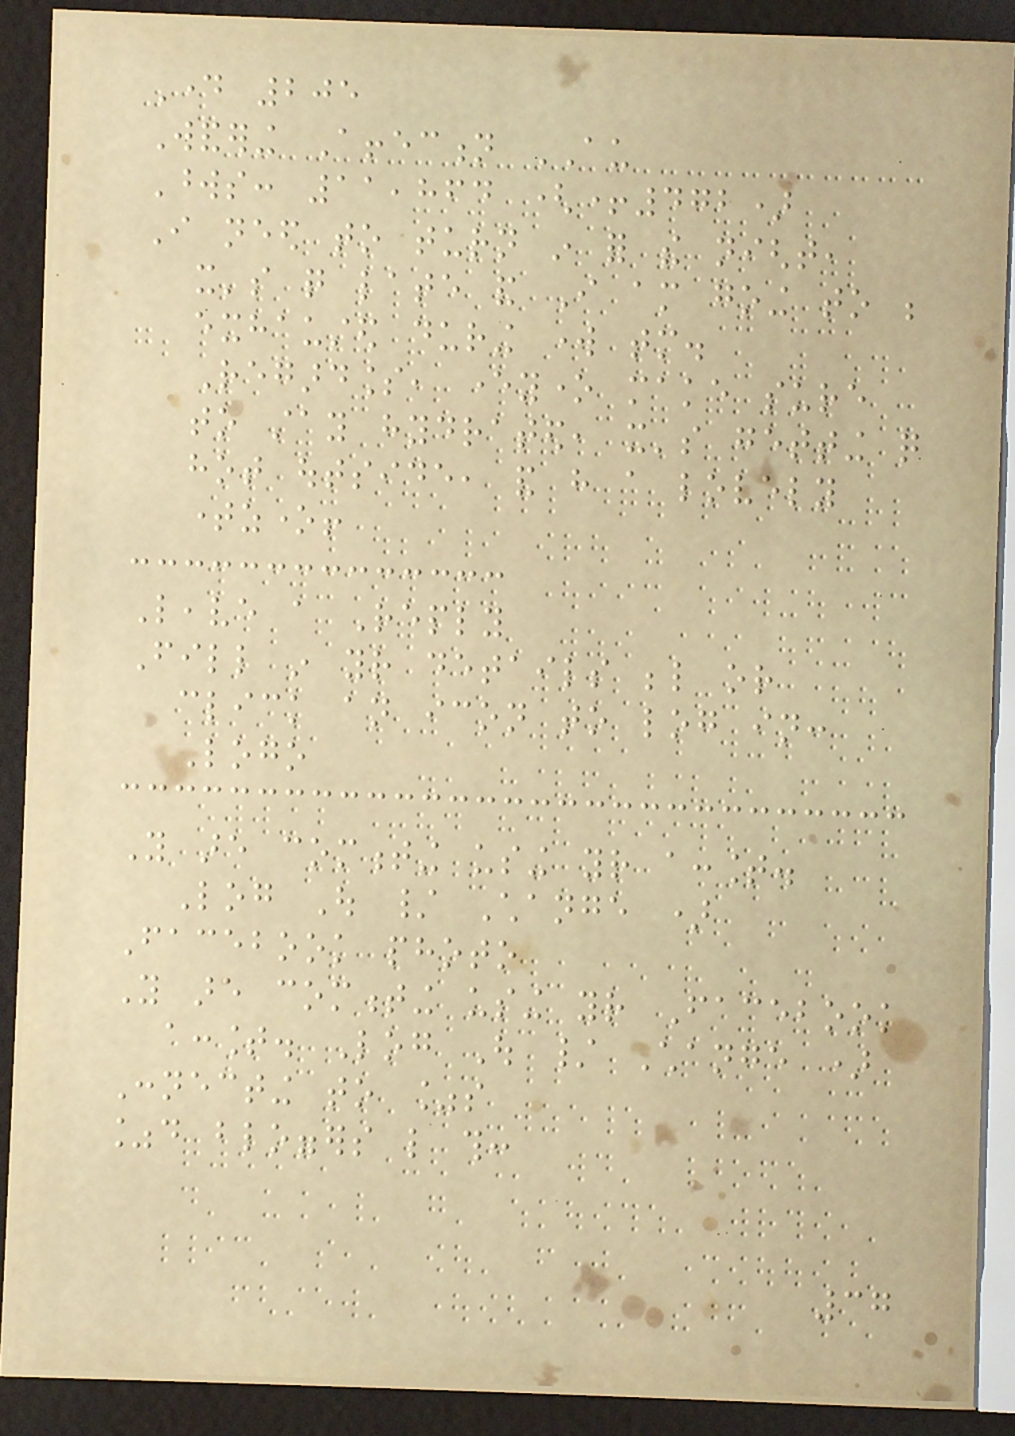Day 205
Wandering Affection AU
Words: 11,864 (+472)
I need to turn in for the night,
it's quite late and I am going to be
exhausted during work tomorrow.
Regardless, everyone make sure
to stay hydrated, it's getting quite
hot outside, and have a lovely
timezone!
Leave a Reply
Fill in your details below or
click an icon to log in:
Logo
You are commenting using your account.
Log Out / Change )
Facebook photo
You are commenting using your Facebook
account. Log Out / Change )
Connecting to %s
%d bloggers like this:
37
